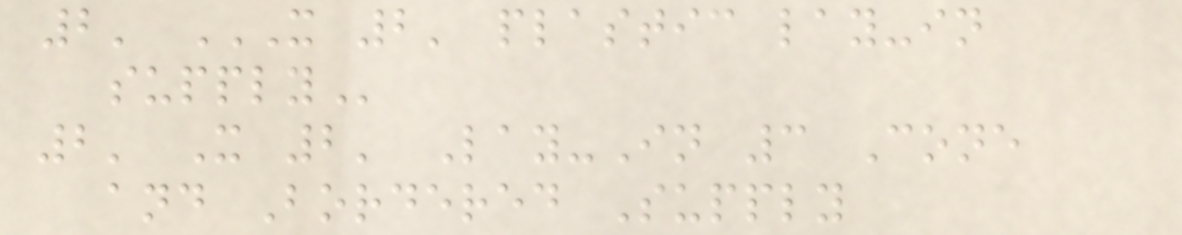2' X 2' PLASTIC LAY-IN
SUPPLY
2' X 2' Lay-In 3 Cone
and Bordered Supply
